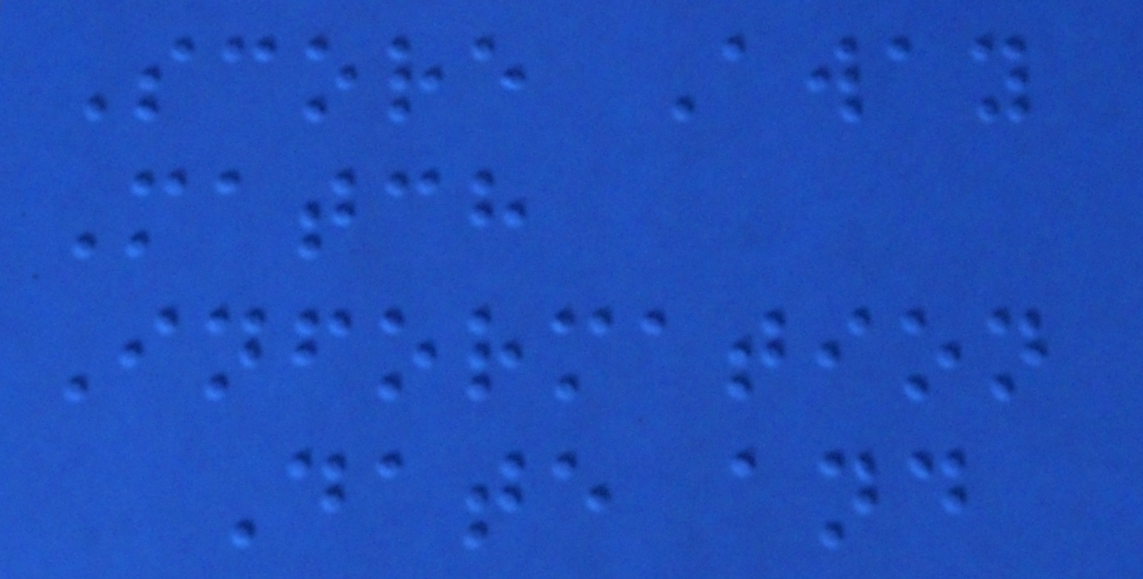Score Away
Match
Information
Date and
